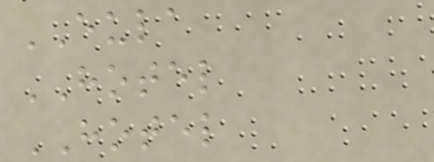EULA
HOTEL
HOTEL
